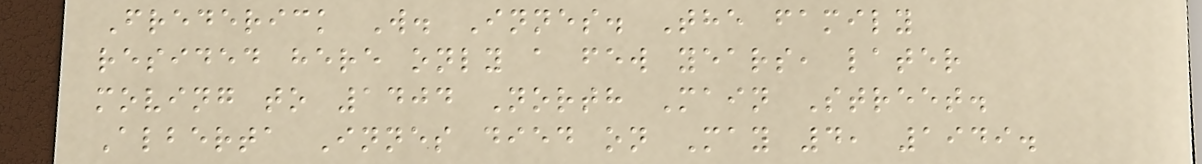Frederick W. Innes. The family
resided here only a few years, later
moving to 1404 North Main Street.
Alberta Innes died on May 4, 1949.
